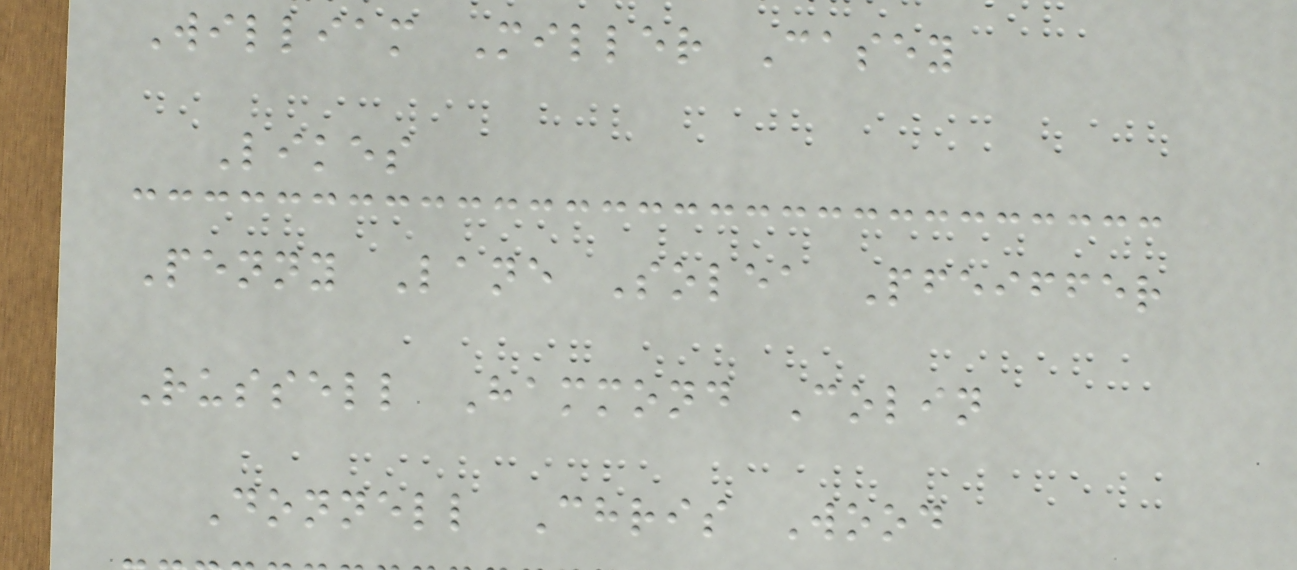William Miller Casey
Likes
Penny Lane Solea Pfeiffer
Russell Hammond Colin
Donnell Chris Wood
